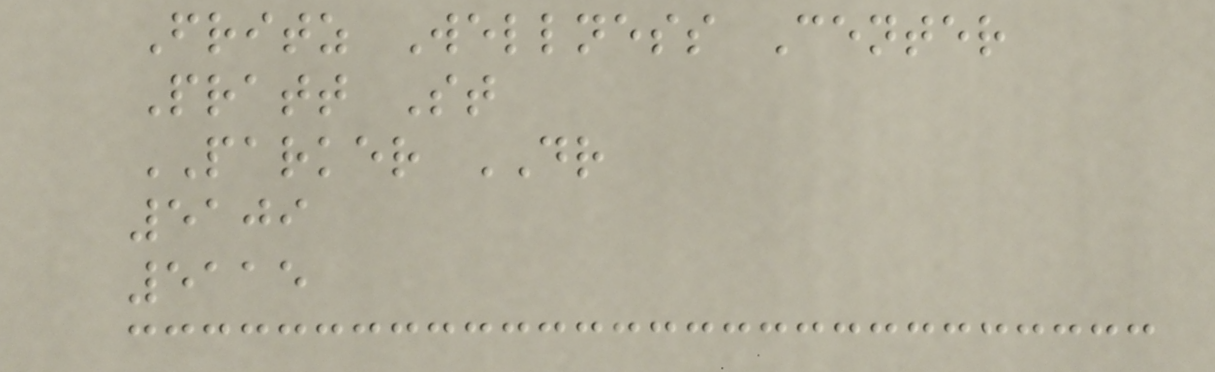Fritz Wellness Center
Pratt St
PARKER DR
5109
5115
